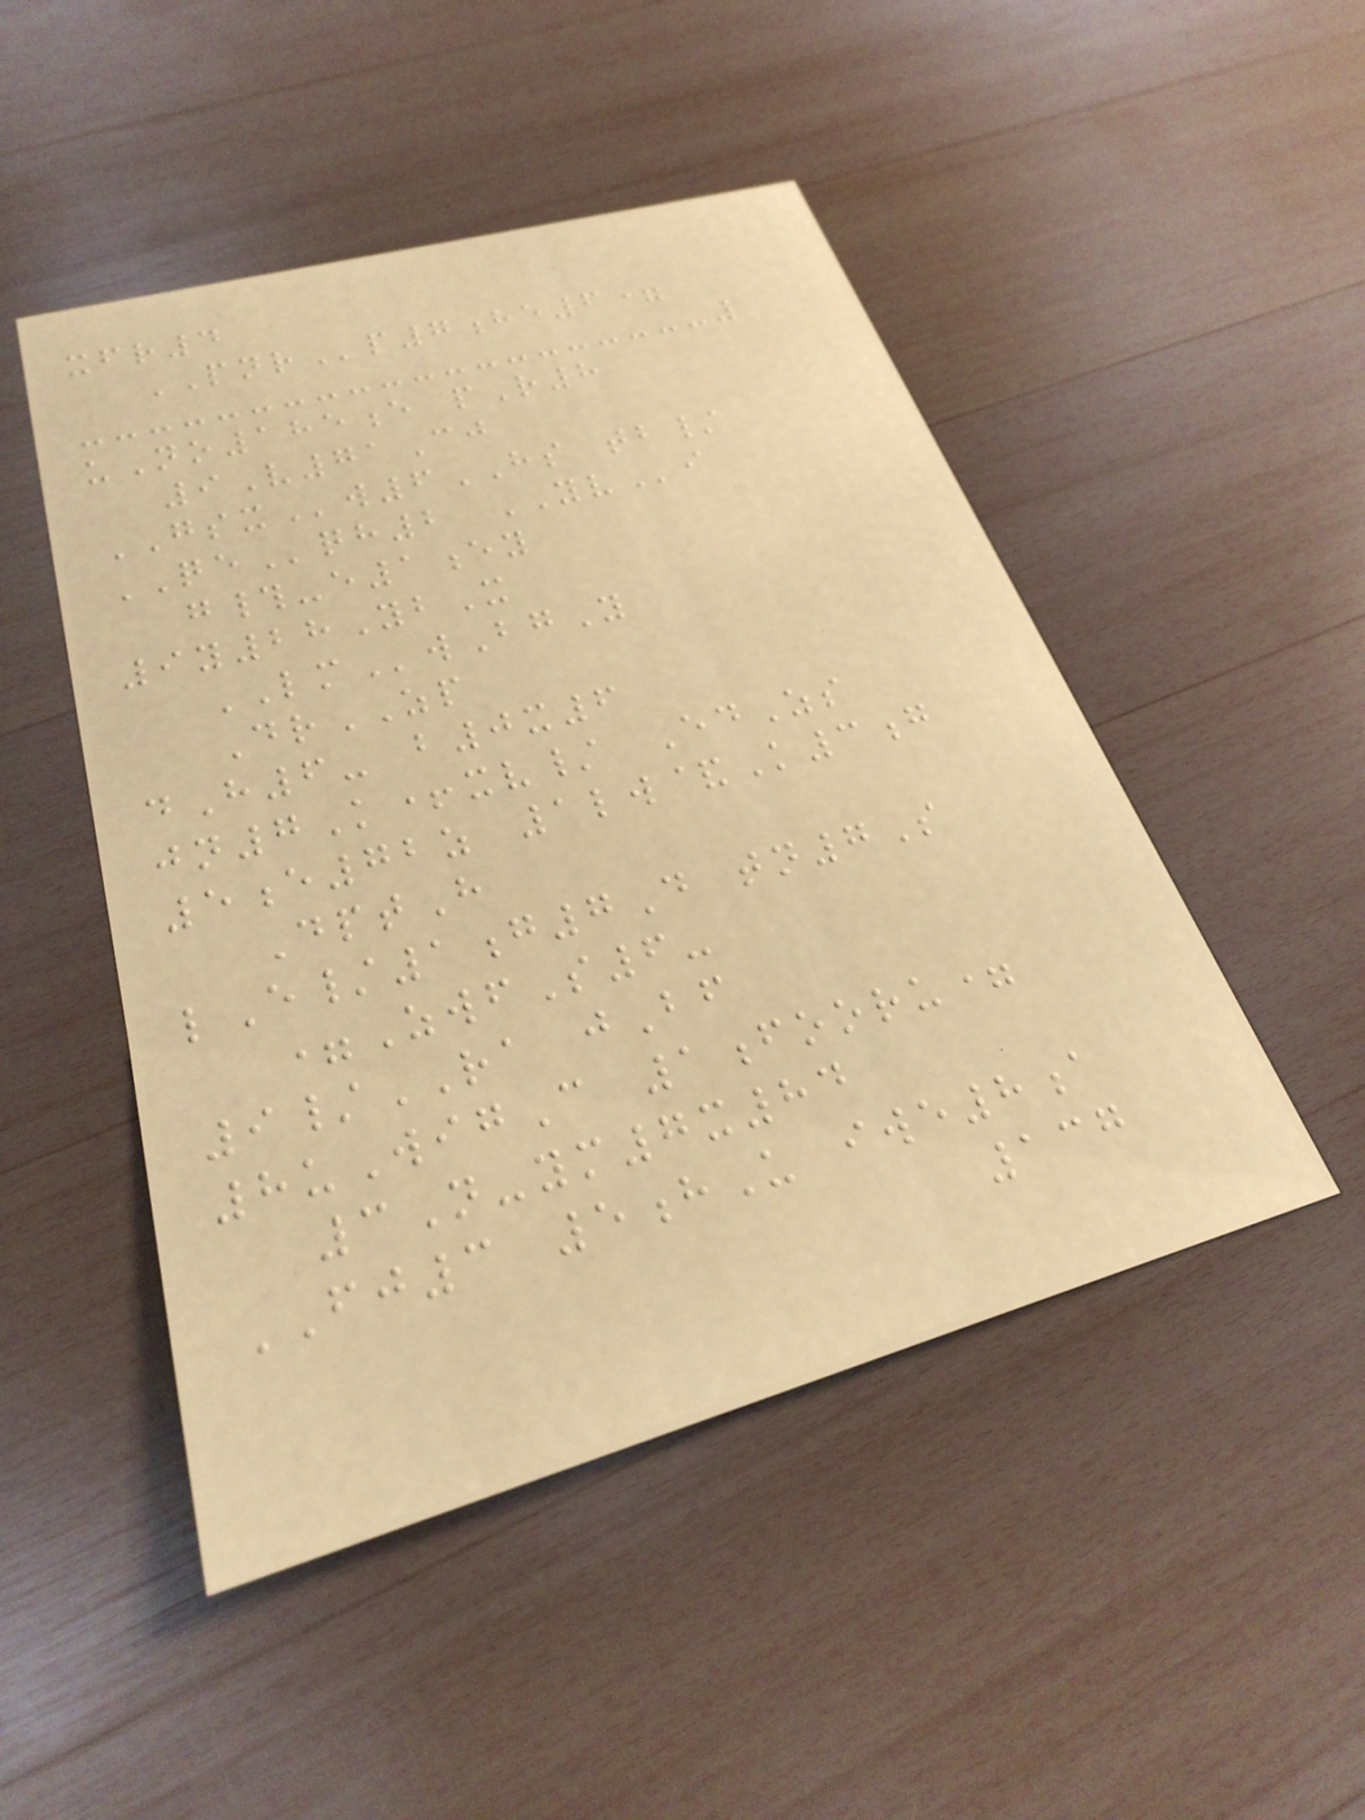xfr4
PNRp7he6=
uNo185e pR8
9V71Cj
GSXw6HS tb/
QEqh2 YVi
g#-e1ey
9y28YbX
LMwBgY
DrZP
dH6- b0x6
jn7K+xv/ EdZs
5e72z 1lw&K3g
DptH
lE/1g7D tn7S
=ZwfS6-
9/RA jBf
8uWigC 1fooru=
3N-ym7x84
FJ3 5hU iwe8a
137
